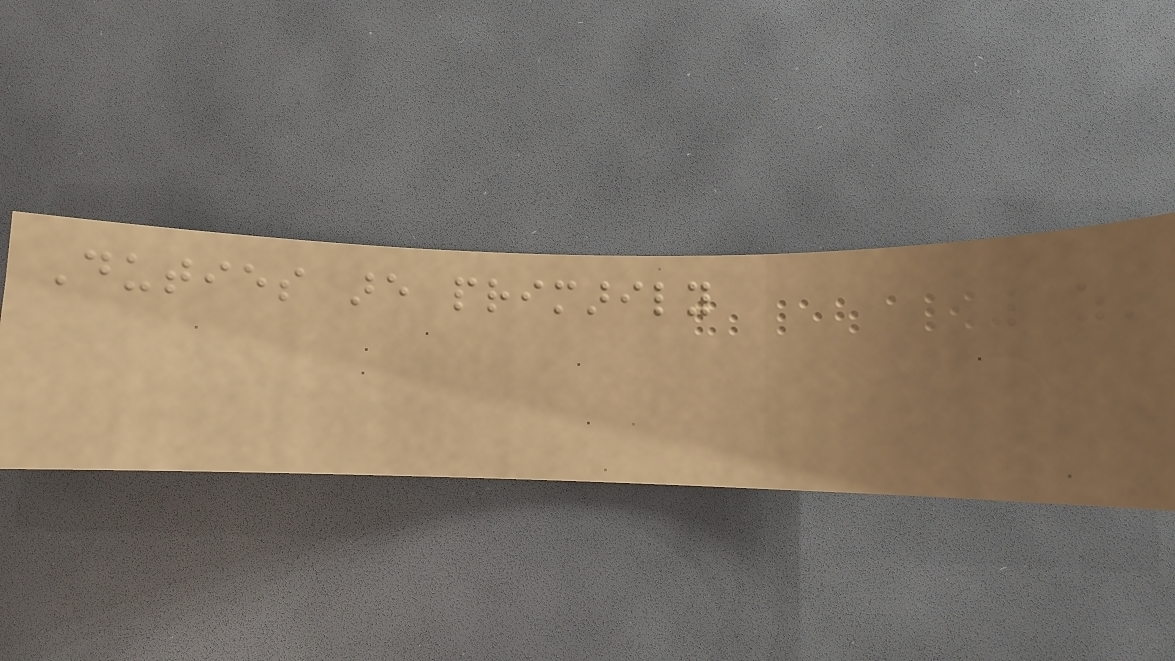Duties are primarily
